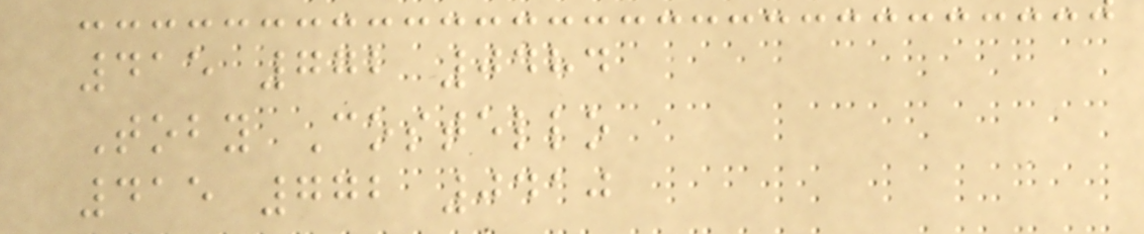415 772 0484
Toby Costello
415 772 0410
